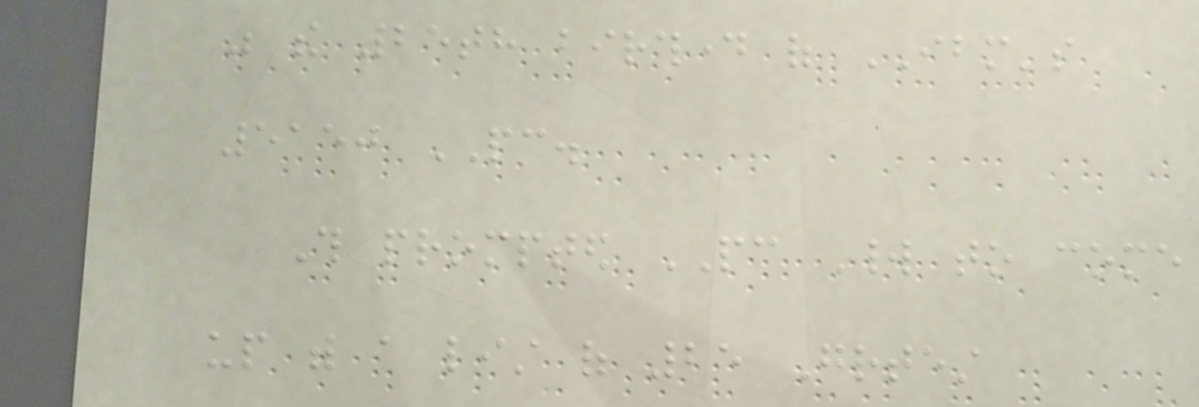was the 25th birthday of IBM's
5150 PC.
This prompted PC World to come
up with a list of 25 Greatest
